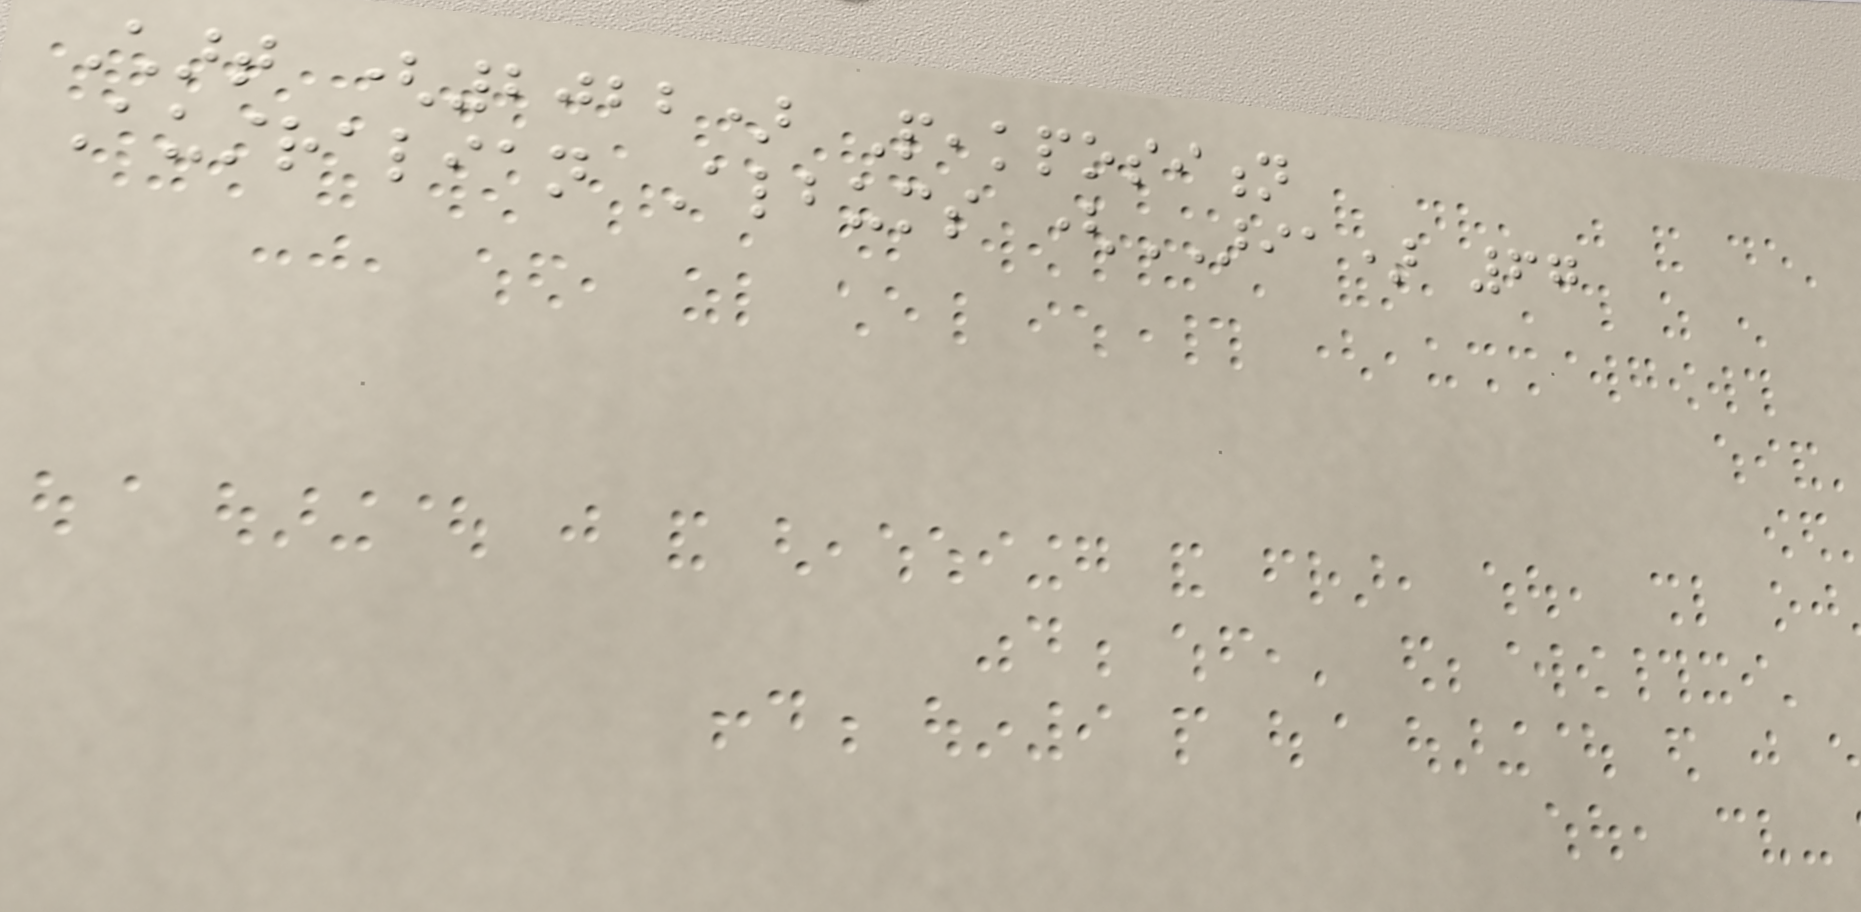Chart (2022) Peakposition
Australian Albums (ARIA) 67
